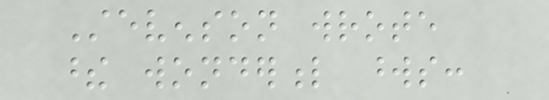Stevenson wrote
these wonderful words:
